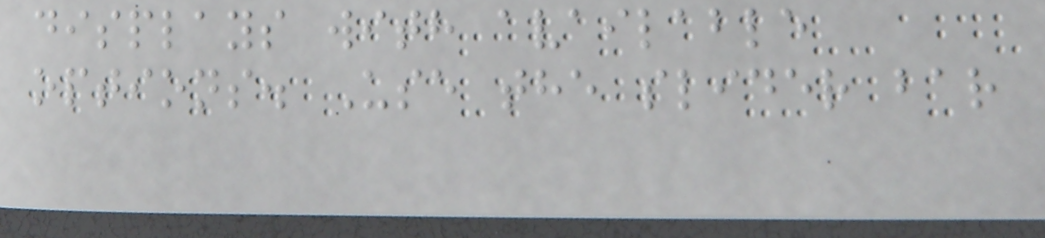displays with available
options. Use the slider bar
